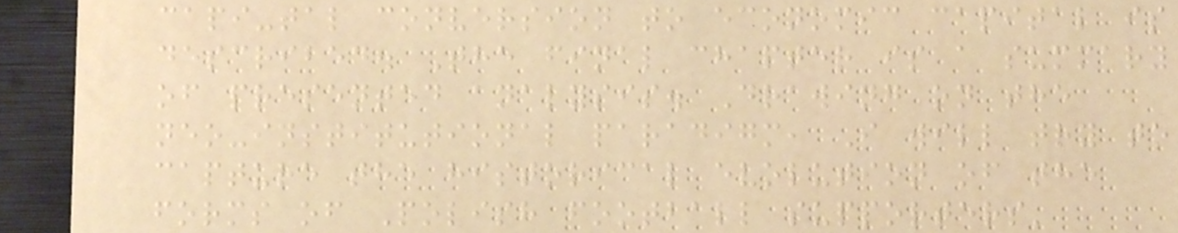capi-tal conversion to economic capital is
described. The final chapter is a summary
of presented analysis. Drawing on the
neo-institutional paradigm, I will try to
capture the historical evolution of the
forms of Polish football supporters'
